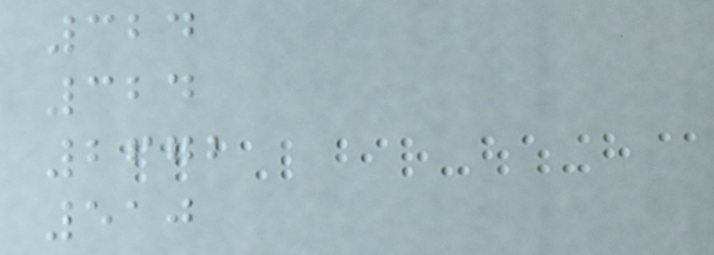324
324
2672
510
